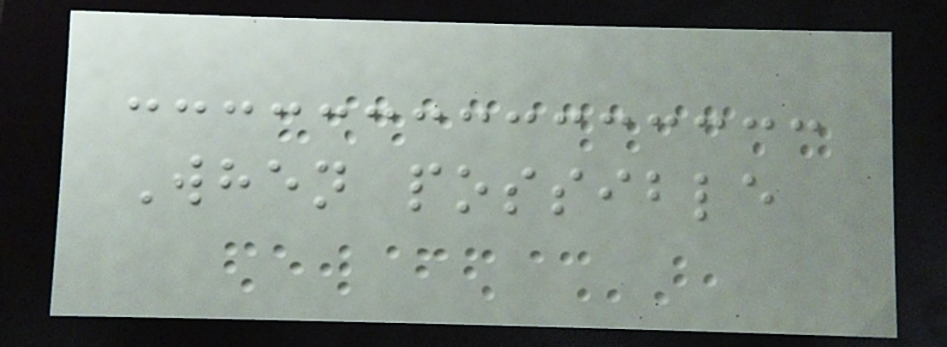When possible
